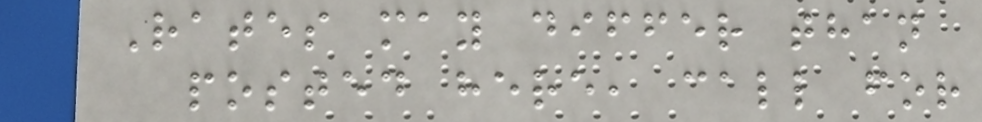Rates may differ than
posted here, call for
